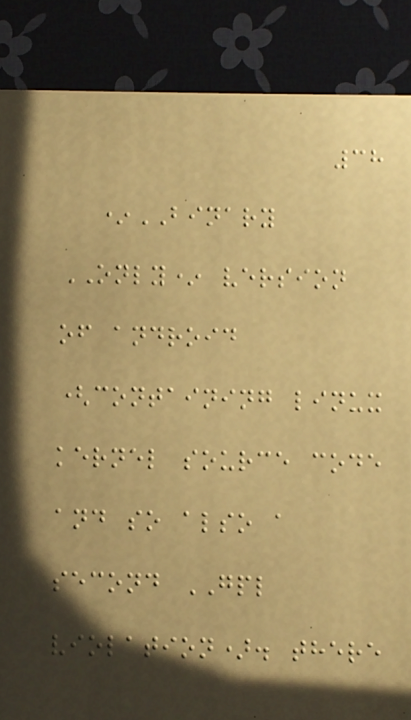38
*BINARY
ONLY* version
of android
(containing linux
kernel source code
and so also a
second GPL
violation). there
